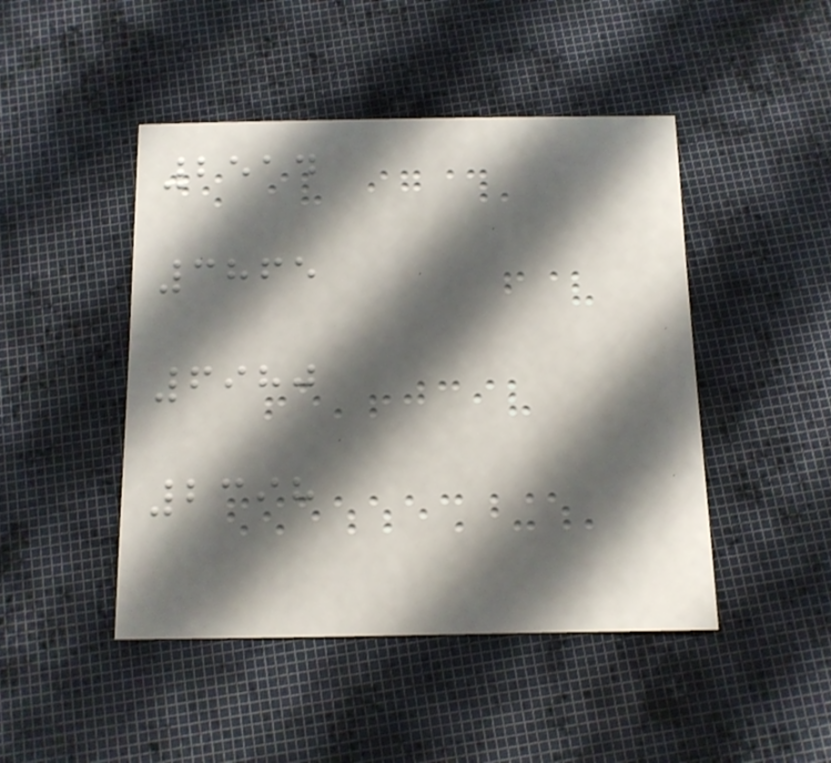2514
3865
6980
2398
